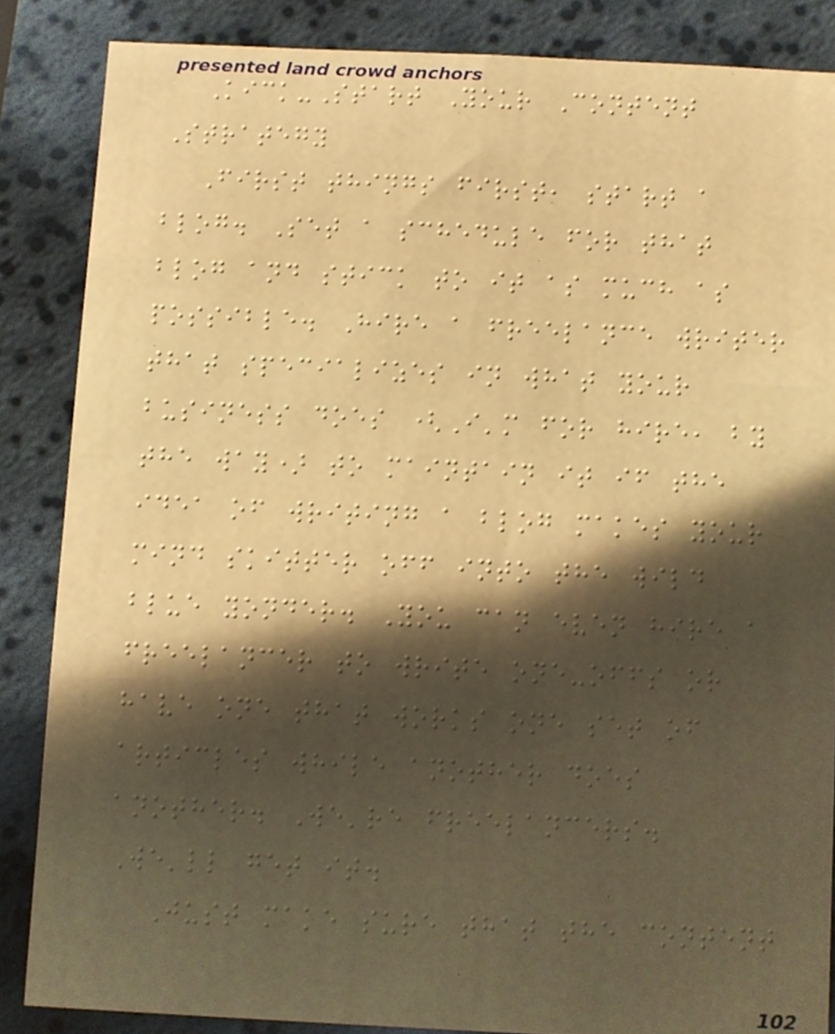Kick-Start Your Content
Strategy
First things first, start a
blog. Set a schedule for that
blog and stick to it as much as
possible. Hire a freelance writer
that specializes in what your
business does (I'm for hire, by
the way) to maintain it if the
idea of writing a blog makes your
mind skitter off into the wild
blue yonder. You can even hire a
freelancer to write one-offs or
have one that works one set of
articles while another does
another. We're freelancers.
We'll get it.
Just make sure that the content
